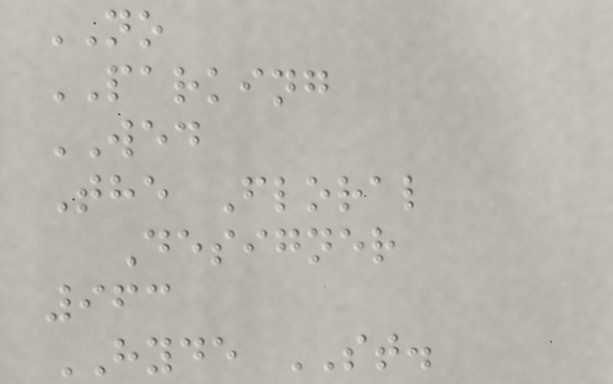NO
PARKING
WED
The Floral
Designer
963
HYDE ST.
